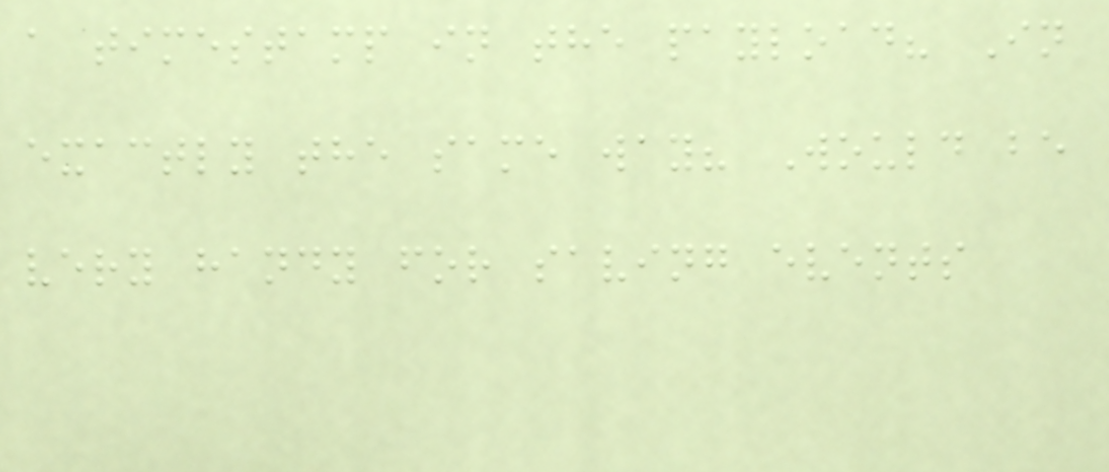a timestamp in the payload? In
exactly the same way? Would be
very handy for saving events
